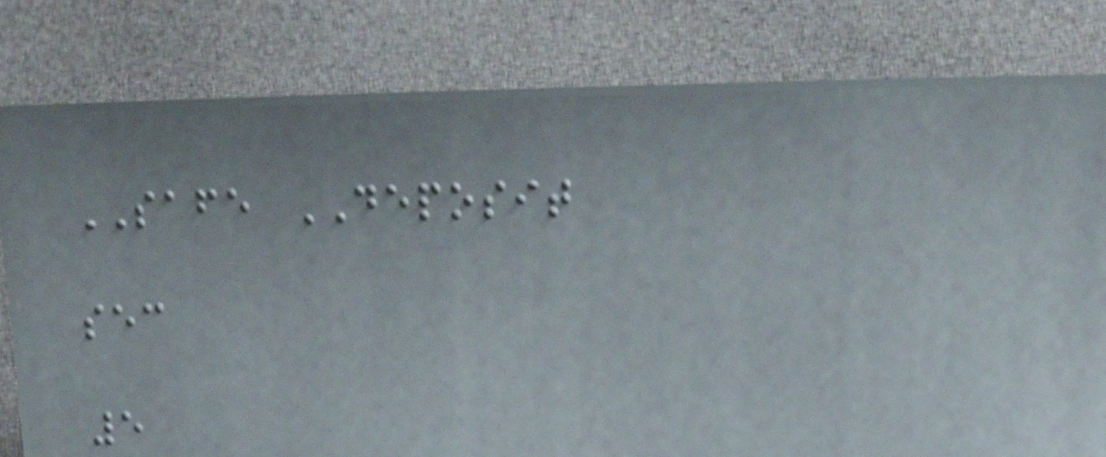SAFE DEPOSIT
sec
5
